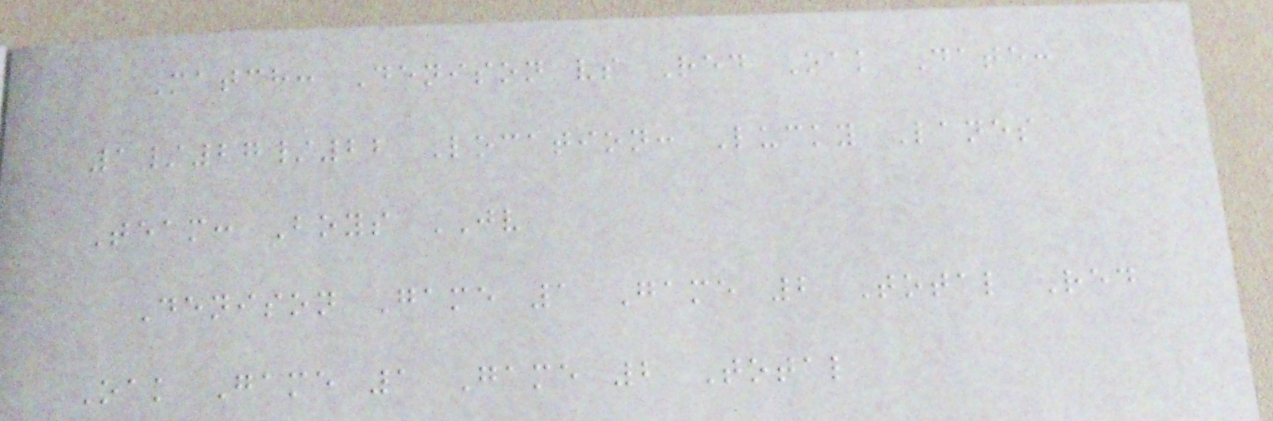Match: Denison vs Red Oak Date:
1/27/22 Location: Lucky Lanes
Team: Boys JV
Denison Game 1 Game 2 Total Red
Oak Game 1 Game 2 Total
